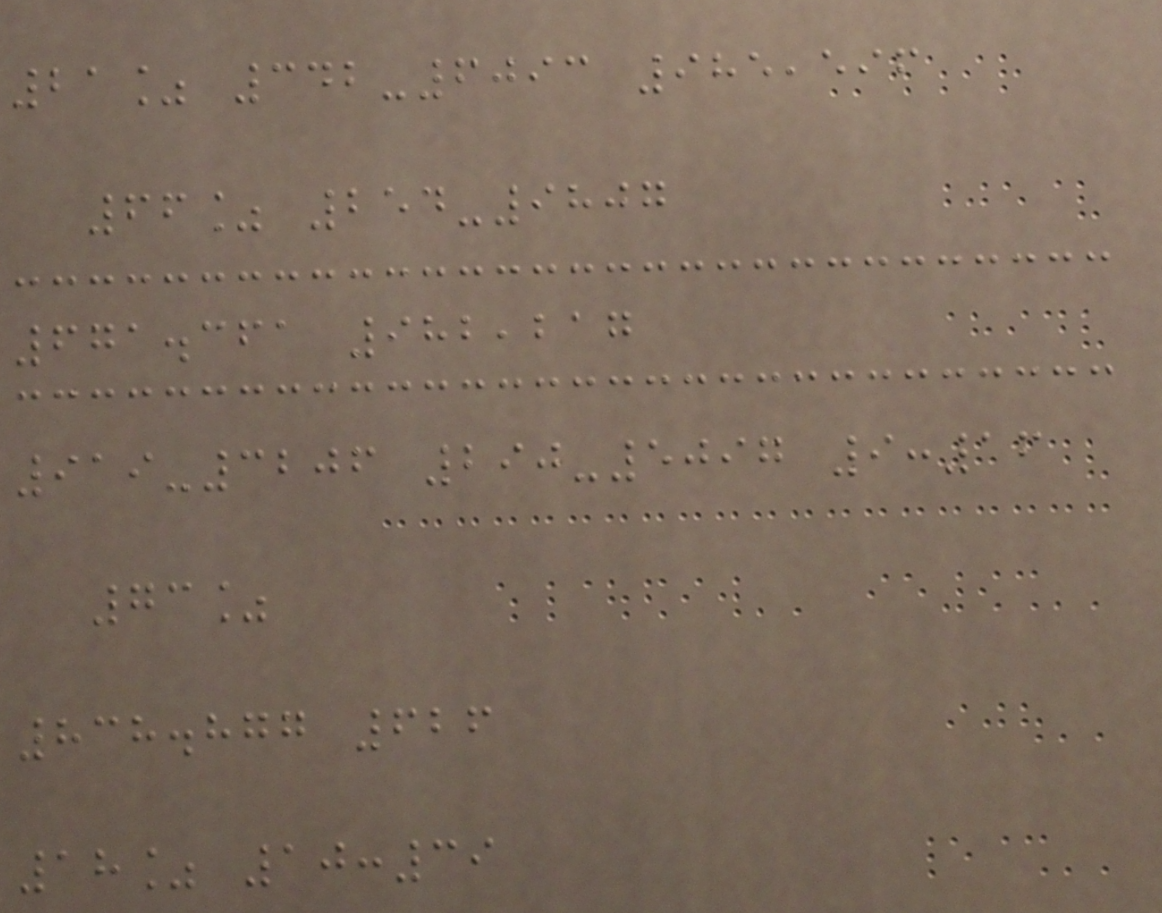21% 342-6093 985,596
66% 254-9807
671.361 982,217
919-3206 290-5097 9:16
73%
838.877 626
18% 10:39
